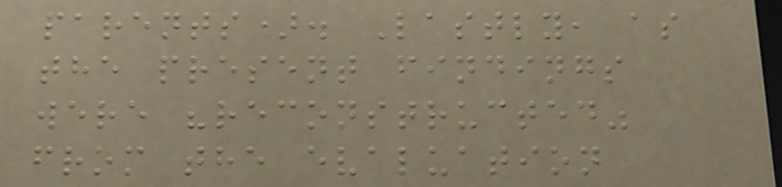parents). Lastly, as
the present findings
were "reconstructed"
from the evaluation
